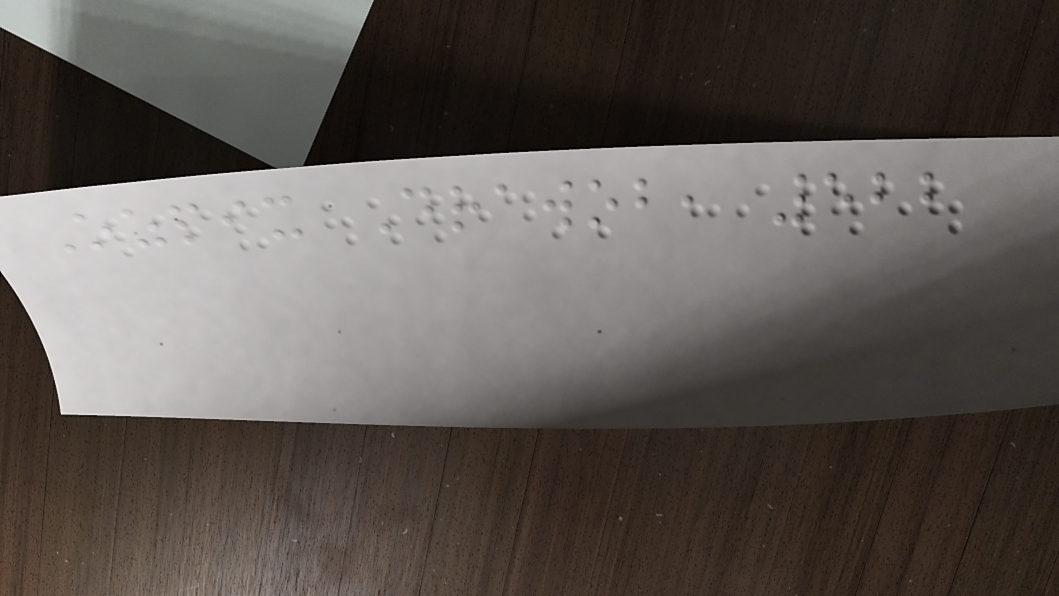Ozpix Drawob, 522
